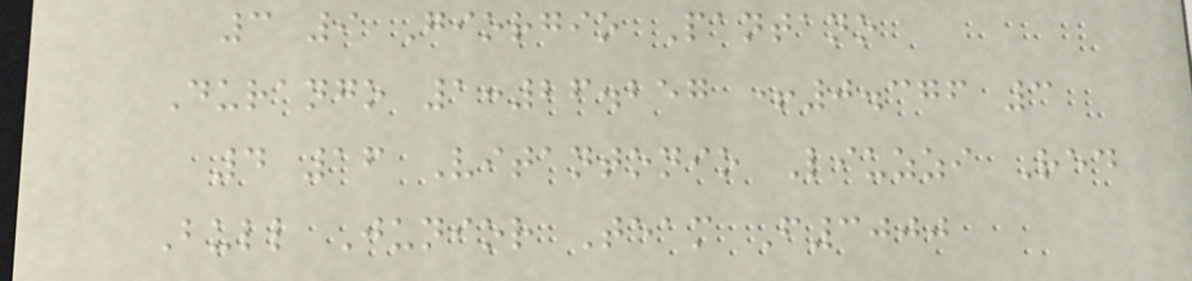3 9 Giorgio Pantano
Durango 1:26.257 +0.376 3
4 16 Vitantonio Liuzzi Red
Bull Junior Team F3000
